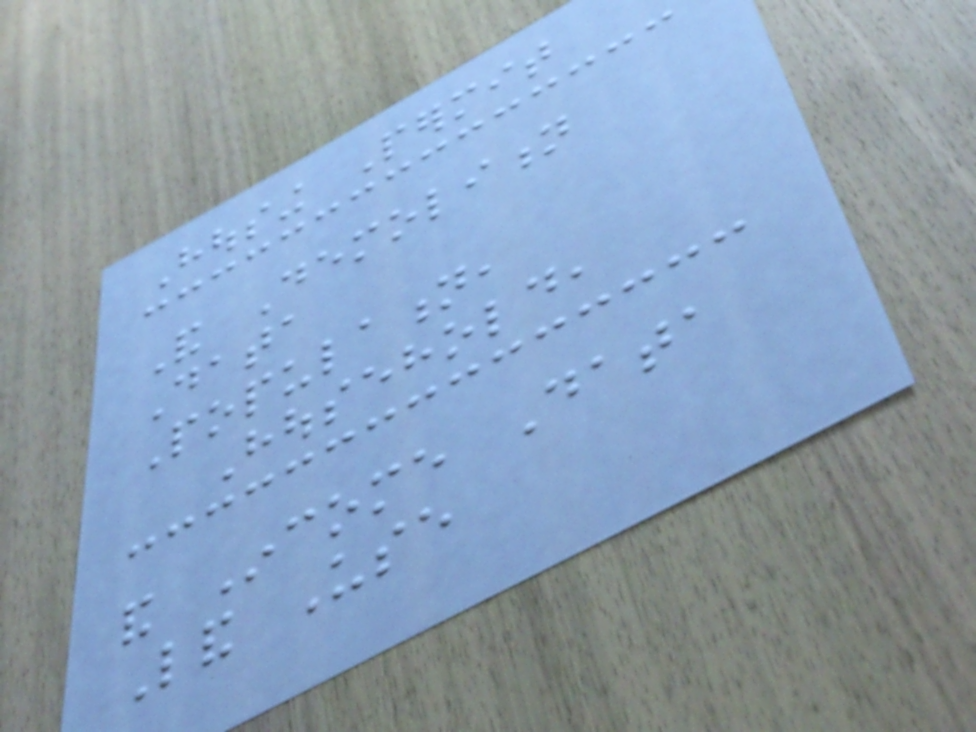Housing Permit
And Demolition
Data
Population,
Household,
and Income Data
Land Use
